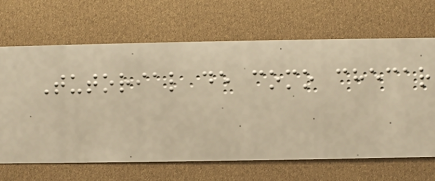Tutorial de como checar
